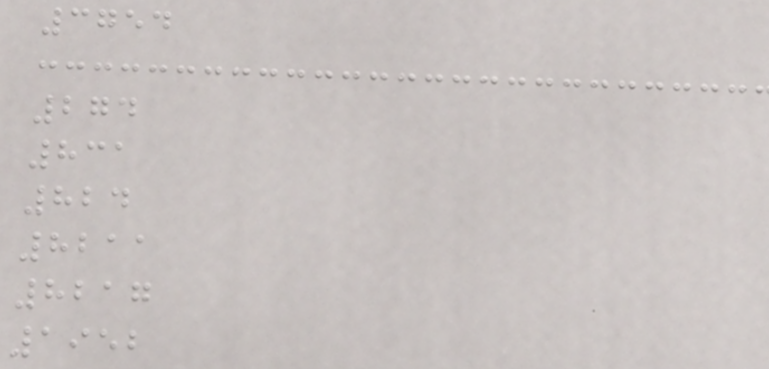3754
274
831
824
8211
8217
1952
